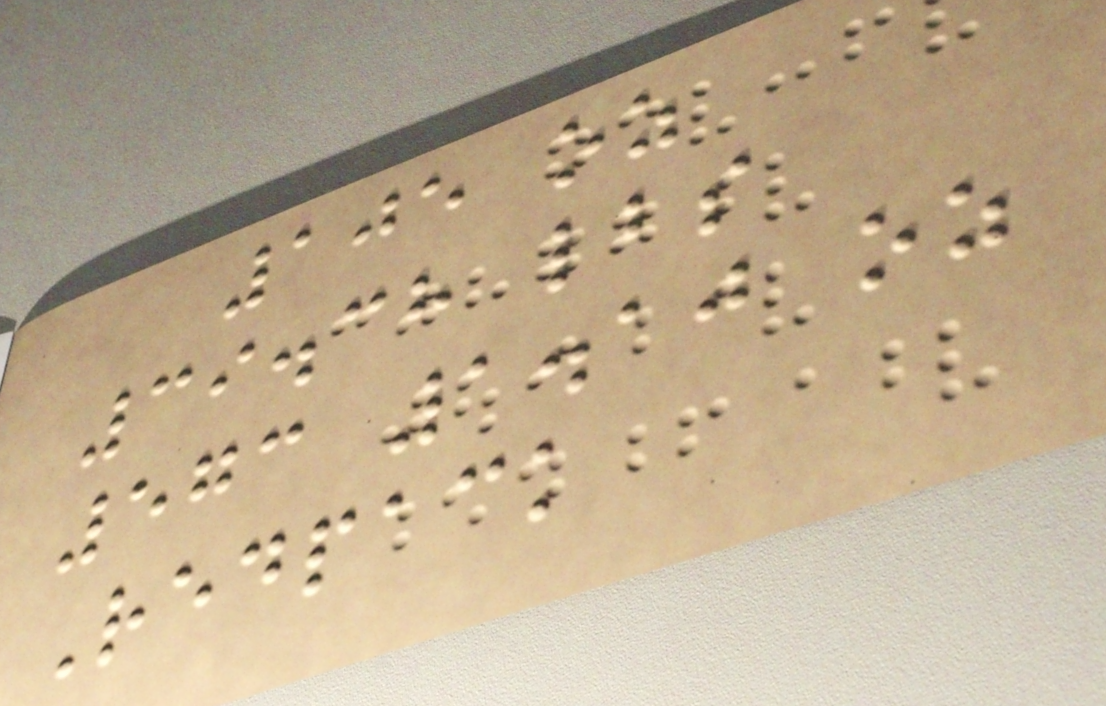105 oz
39.38 lbs
573 1.10 oz
Redpack
